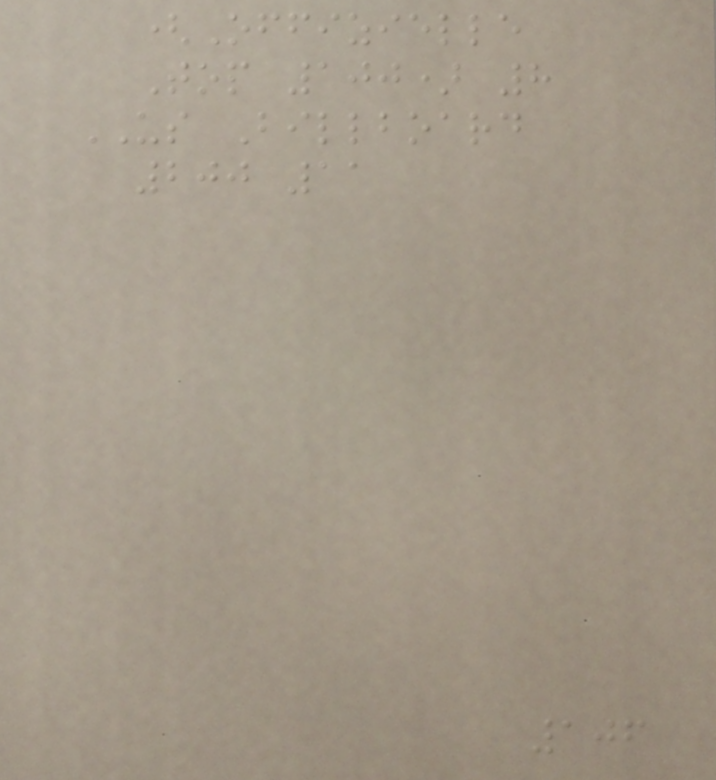(Offizielle
Top 100) 8
US Billboard
200 11
106
